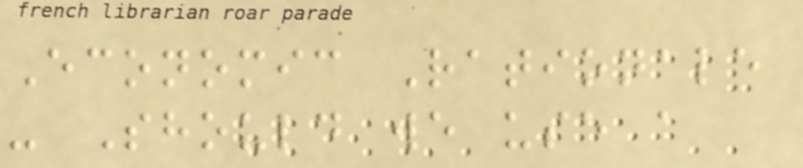Economic Rationale
- Should we use a
